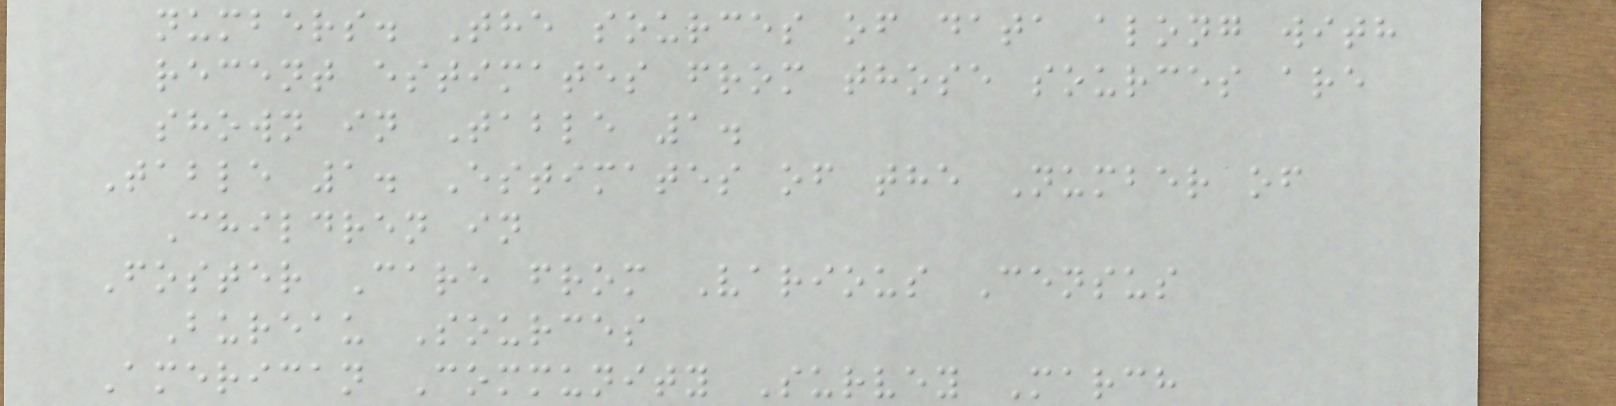numbers. The sources of data along with
recent estimates from those sources are
shown in Table 1.
Table 1. Estimates of the Number of
Children in
Foster Care from Various Census
Bureau Sources
American Community Survey March
